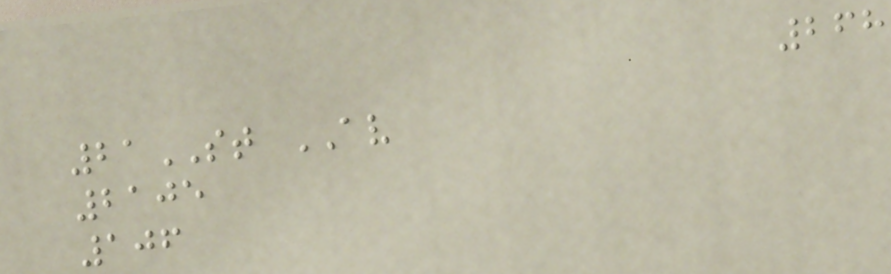268
21ST AV
2105
106
